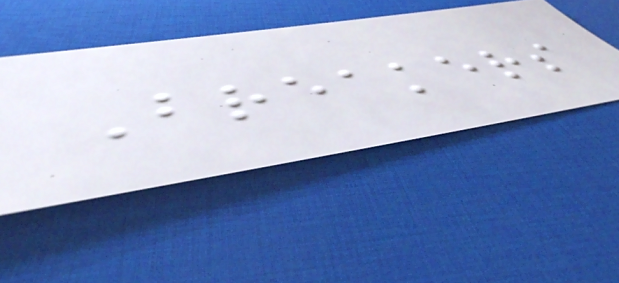Breakers
